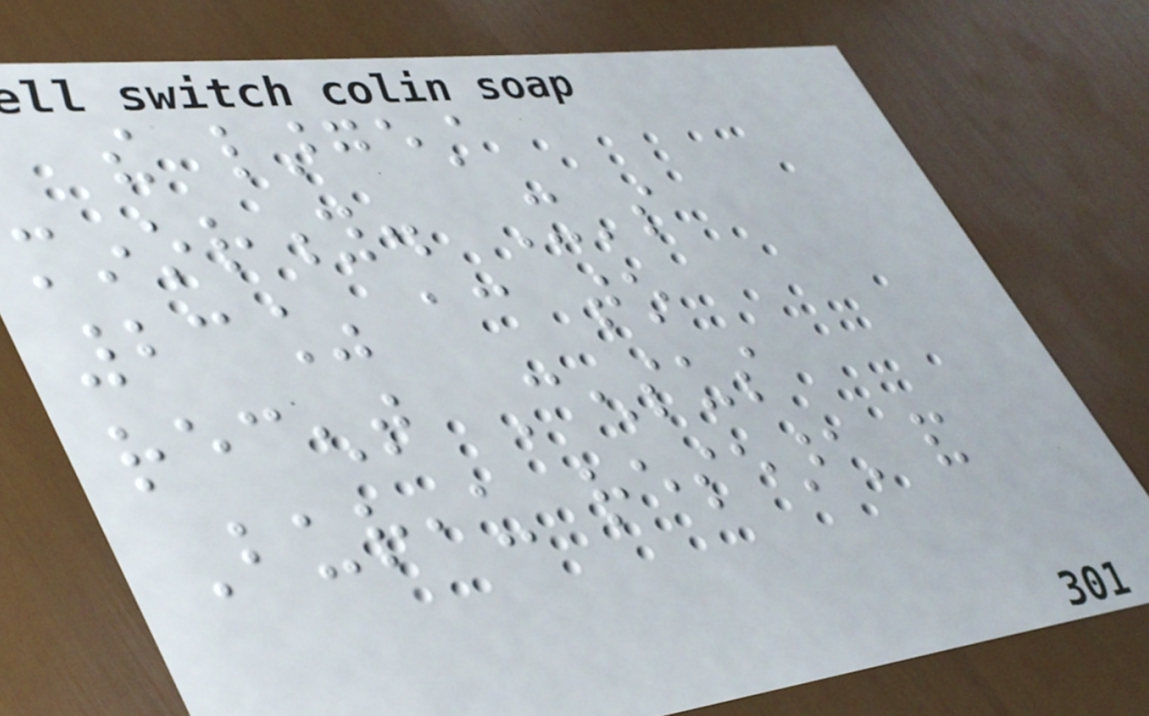the largest
minority. It's
23% according to
recent Census
Bureau research and
